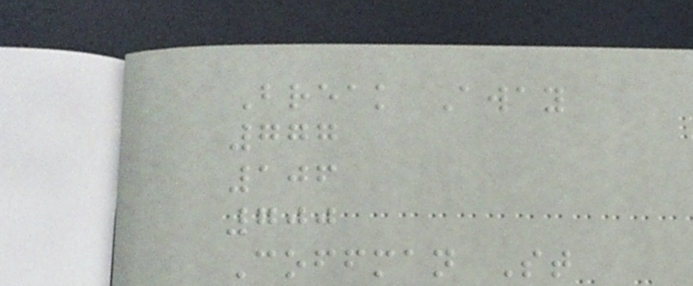Break Away
777
106
700
Coffman St
